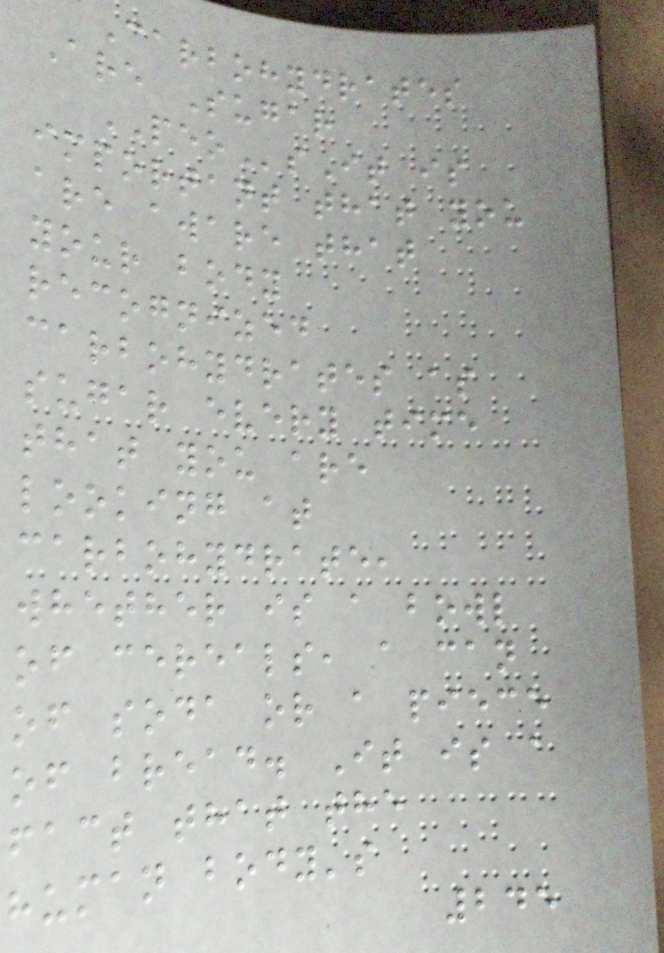Carbohydrates
Are Sugar
PEOsIt is
important that you
are aware that
your body
recognized
carbohydrates as
sugar every time
that you are
looking at
carbohydrate,
whether is a bowl
of cereals, a can
of soda or a piece
of bread. It is a
fact that the
human body's
245
